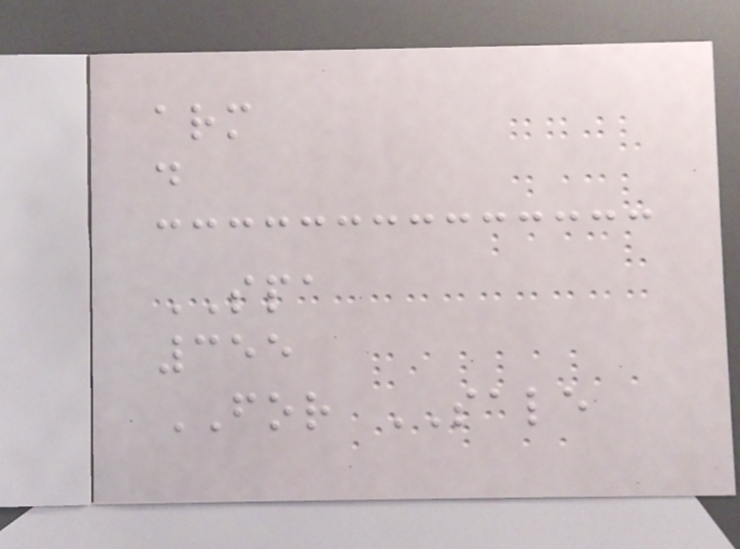arm
d
SPA
355
FOR SALE
